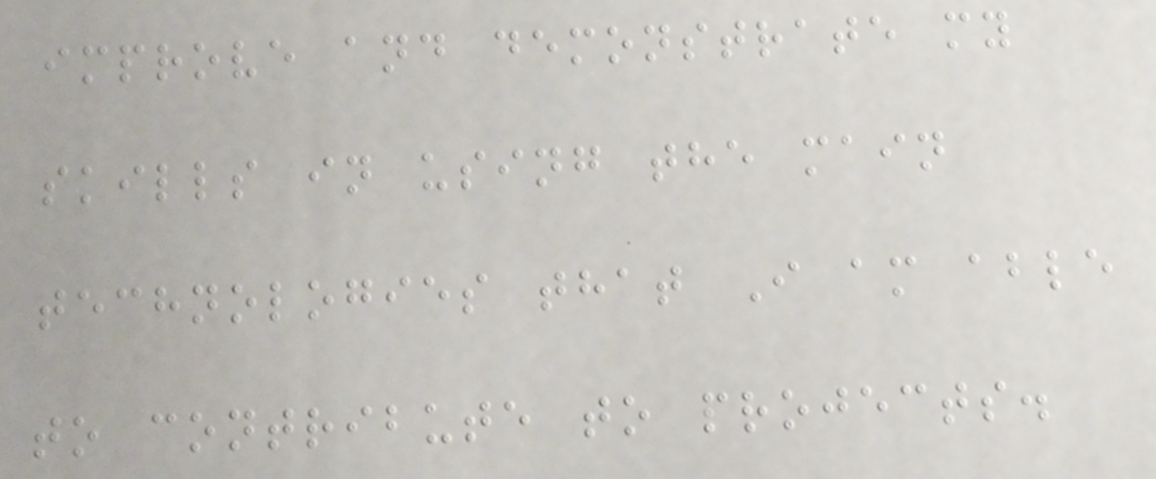improve and demonstrate my
skills in using the main
technologies that I am able
to contribute to projects.
